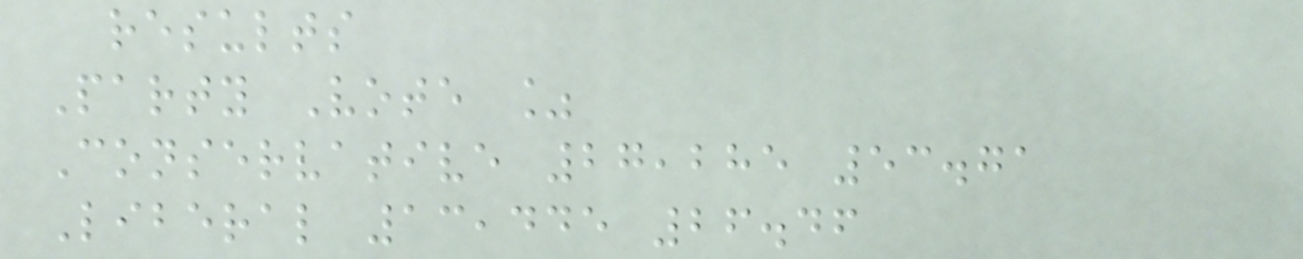results
Party Vote %
Conservative 27,285 53.71
Liberal 13,445 26.46
